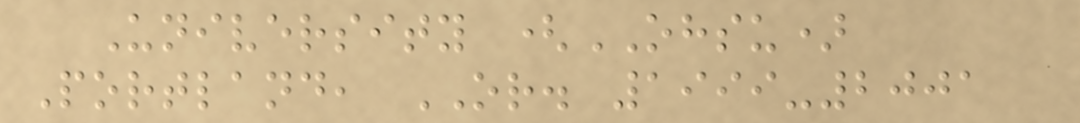University (OHSU)
Portland, OR. 1999-2001
